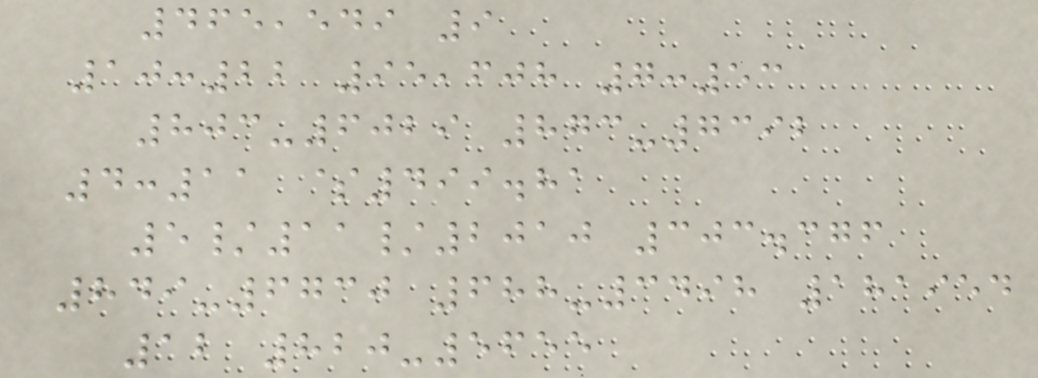465,549 9
10:22 95,608 7:53
803-6029 873-7392
4:11 $499.81
5/11/2010 303.376
849-6730 688-3498 181954
12 820-5655
